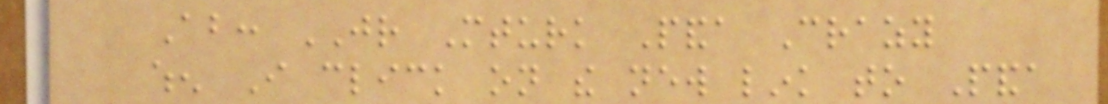About: JR Mturk Panda Crazy
when I click on the new link to Panda
